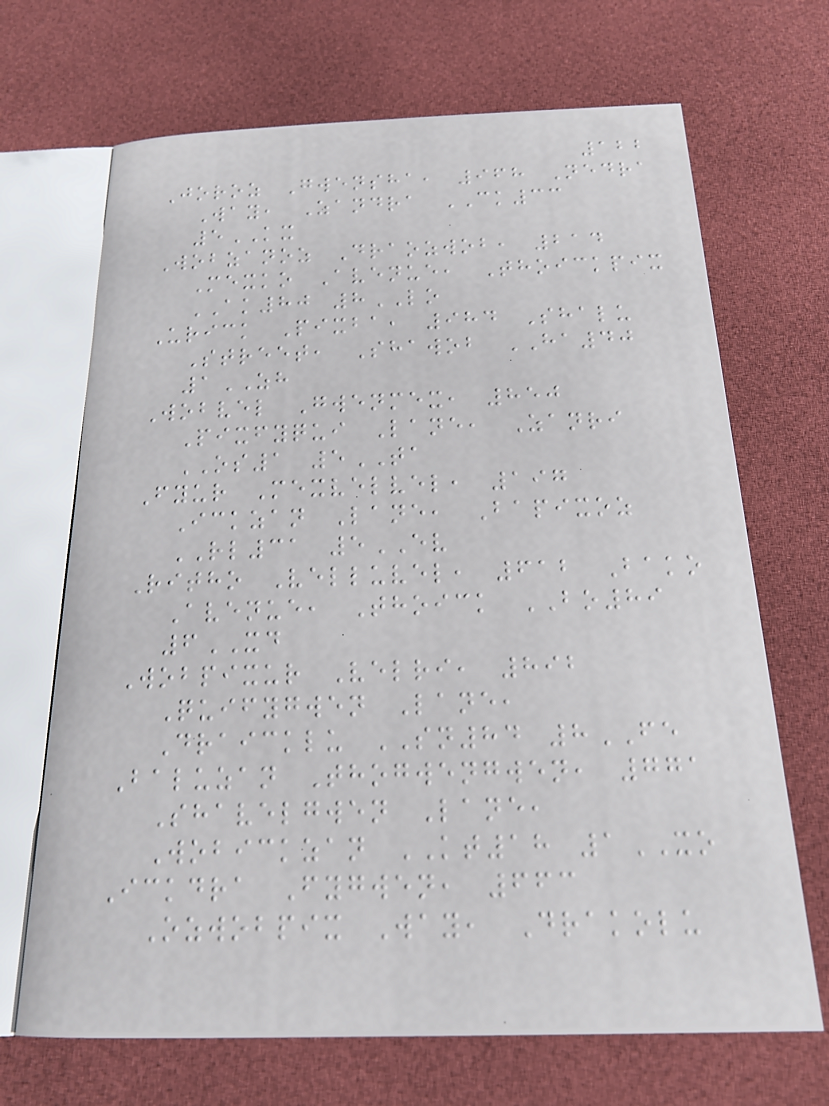122
Joroz Gwensha, 968 Nedra
Way, Zandra CK33
5KX
Wobzanoz Draozwob, 214
Mexko Avenue, Thoickpix
AK80 8LO
Urick Pixba, 984 Shalu
Street, Shawob HA40
1ZH
Wobvel Gwenmex, 850
Pixfyqui Lane, Zanri
OS1 5TA
Fyur Mexvelvel, 197
Ickzan Lane, Bapixoz
RL31 5EV
Ritho Velluvel, 612 Bako
Avenue, Thoick BO89
6XD
Wobpixur Velri, 892
Quifygwen Lane,
Draicklu SN84 8FE
Baluzan Thogwengwen, 771
Shavelgwen Lane,
Wobickzan KT18 1XO
Ickdra Fygwen, 663
Ozwobpix Way, Drakolu
